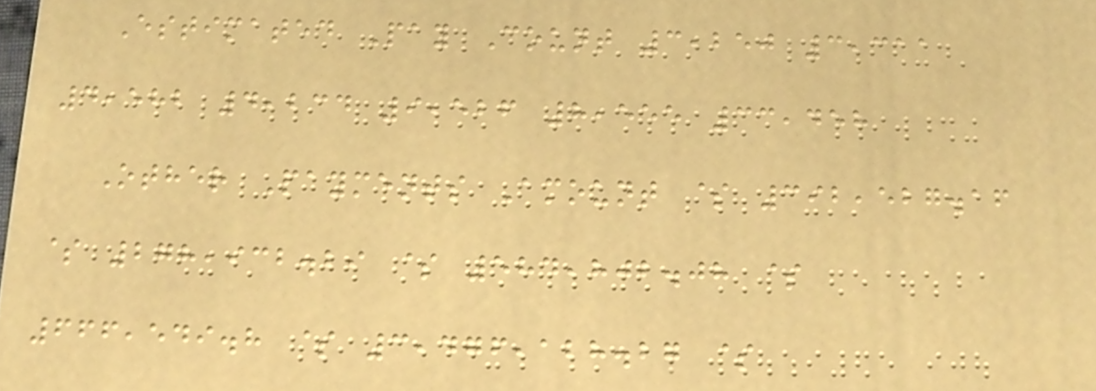Estimated Pay Count 3,250 3,311
4,582 4,234 9,526 8,555 33,458
Other Payments Amount $ 392,527.16
$ 278,932.29 $ 584,802.08 $
666,549.8 $ 3,476,128.27 $
